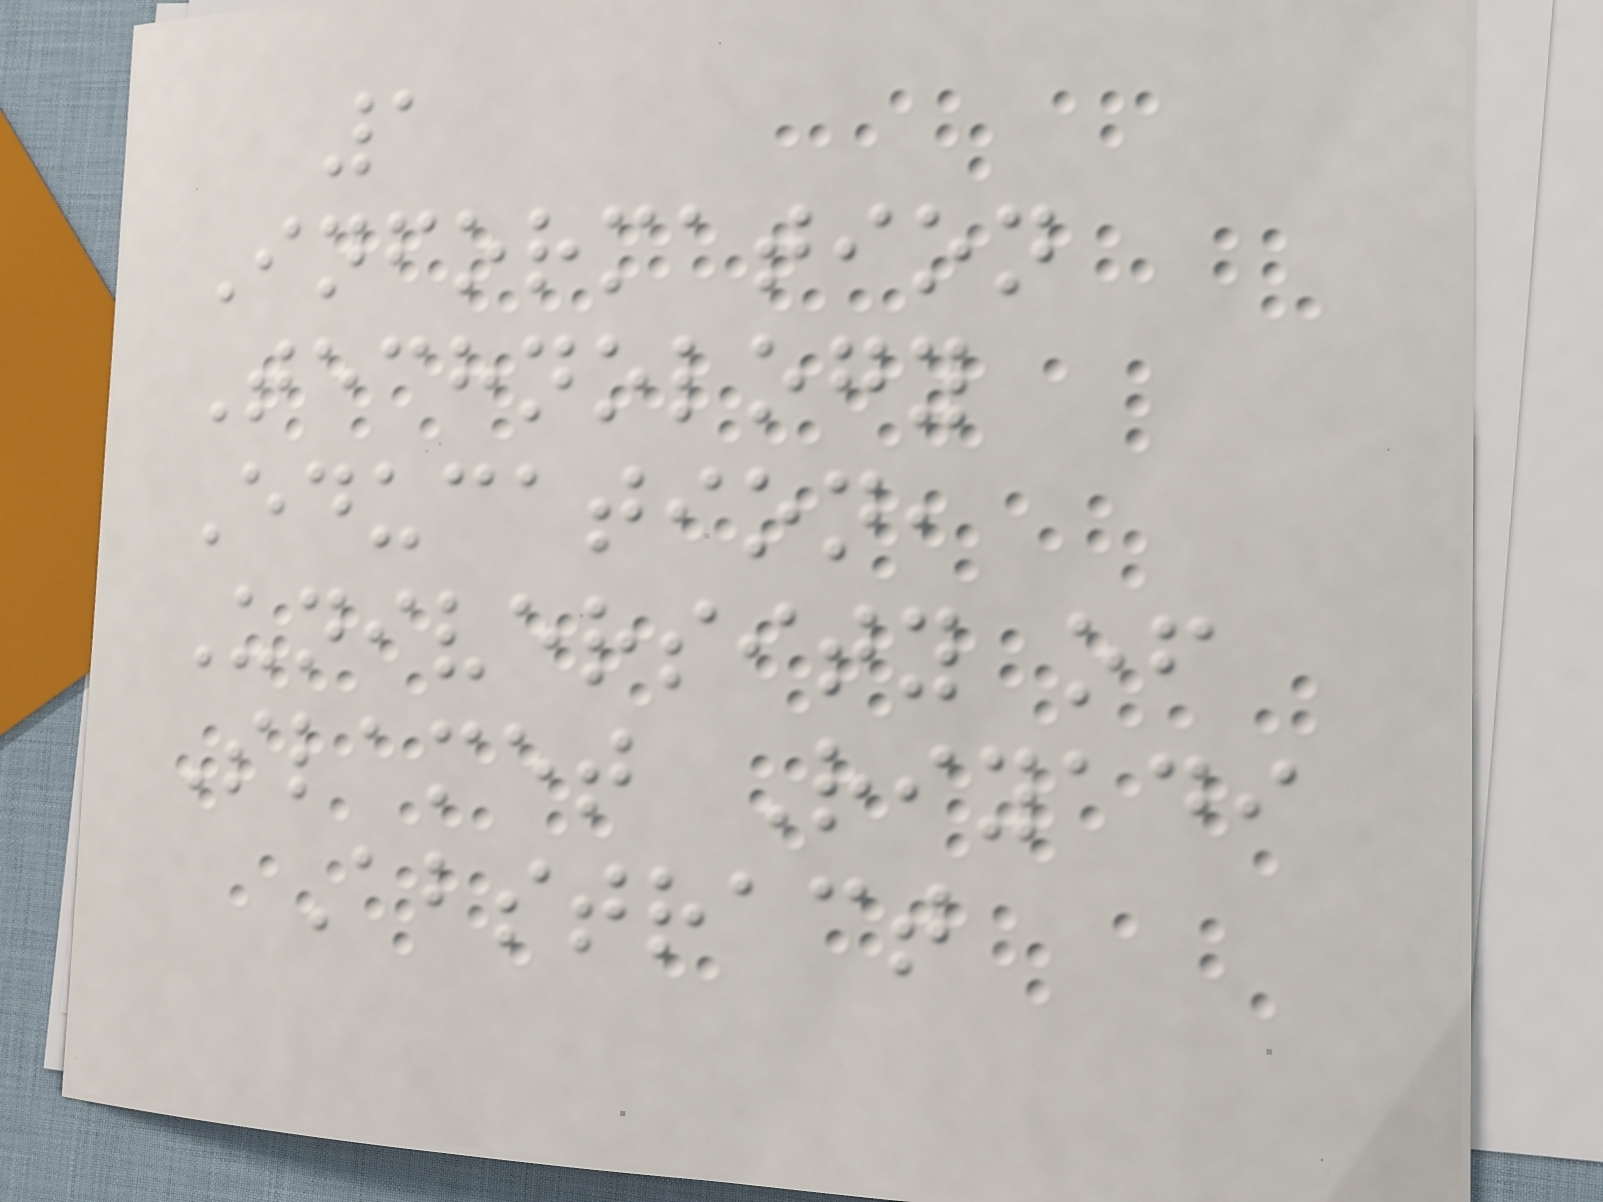1
Information
Technology
Education,
University of
Slamet Riyadi
Abstract
